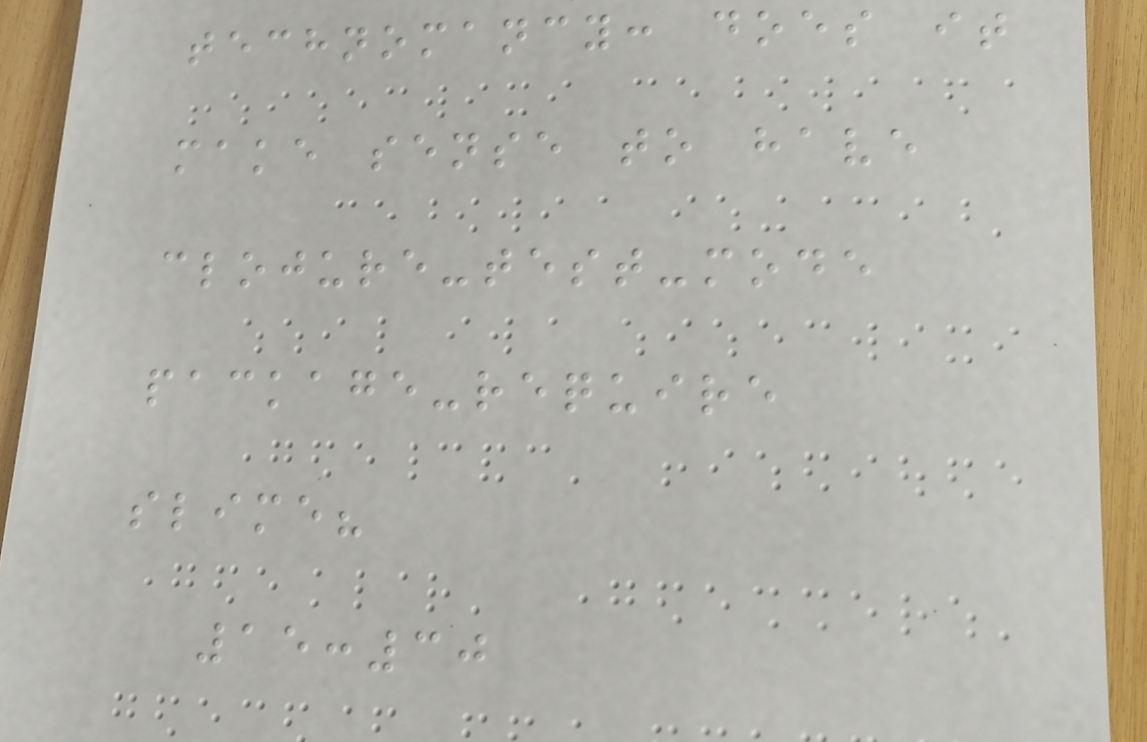technomancy: does it
make sense to have
clojure-test-mode
package-require
slime?
15:30
